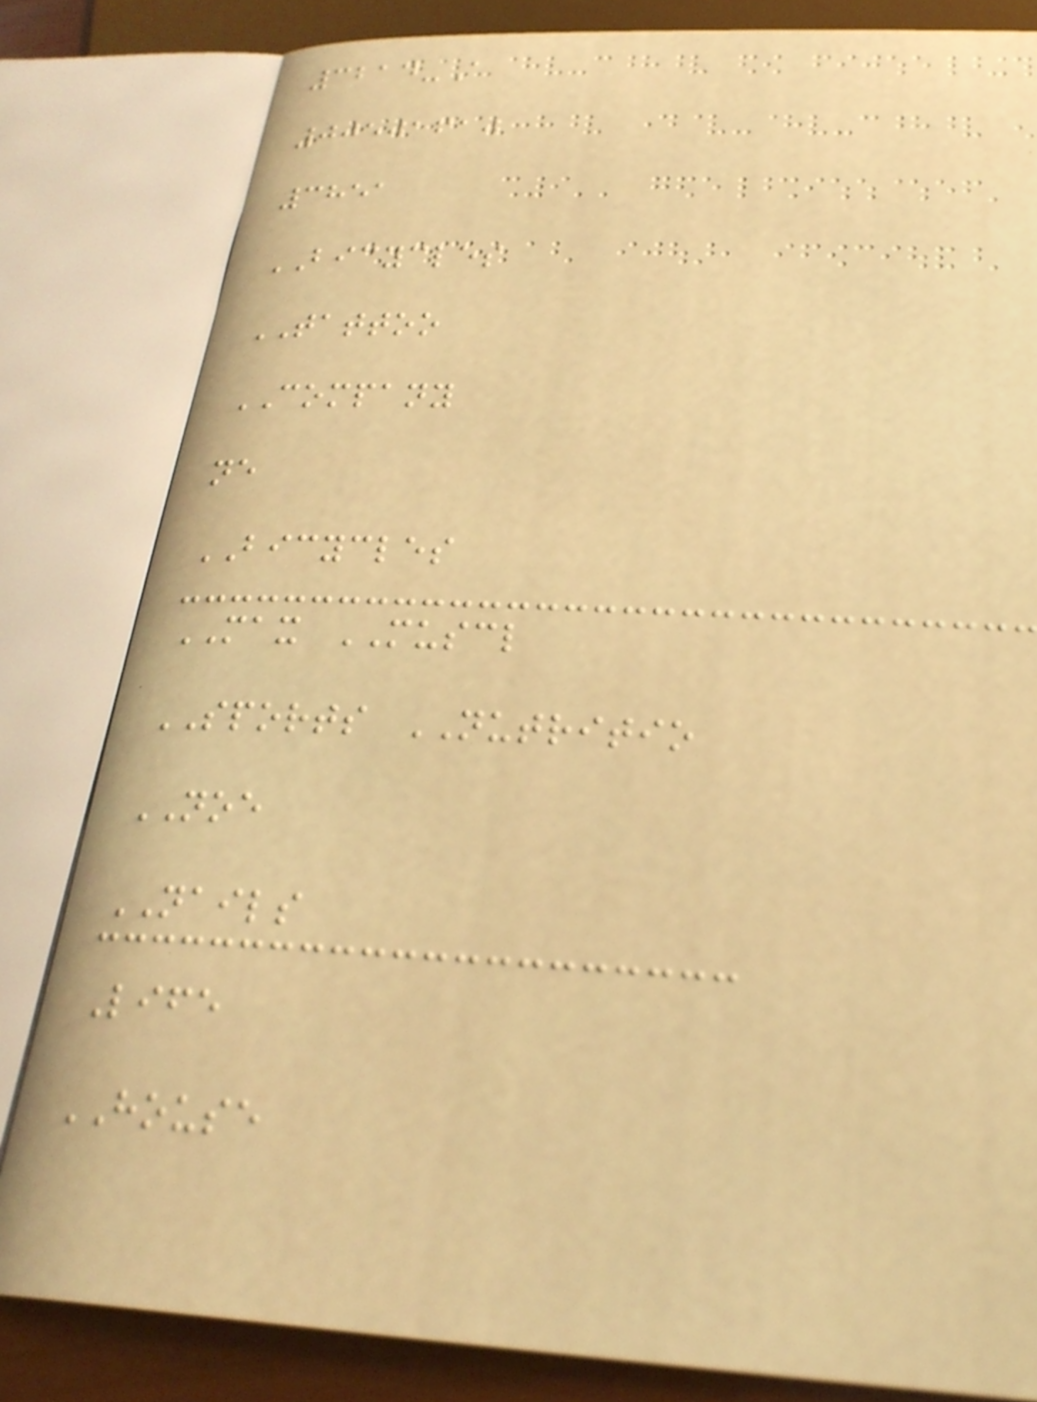3214-A
00501610
3851
BICYCLES
TATTOO
COMPANY
ne
BICYCLES
MAX MUSCL
SPORTS NUTRITIO
NOE
NAILS
Life
HOUSE
